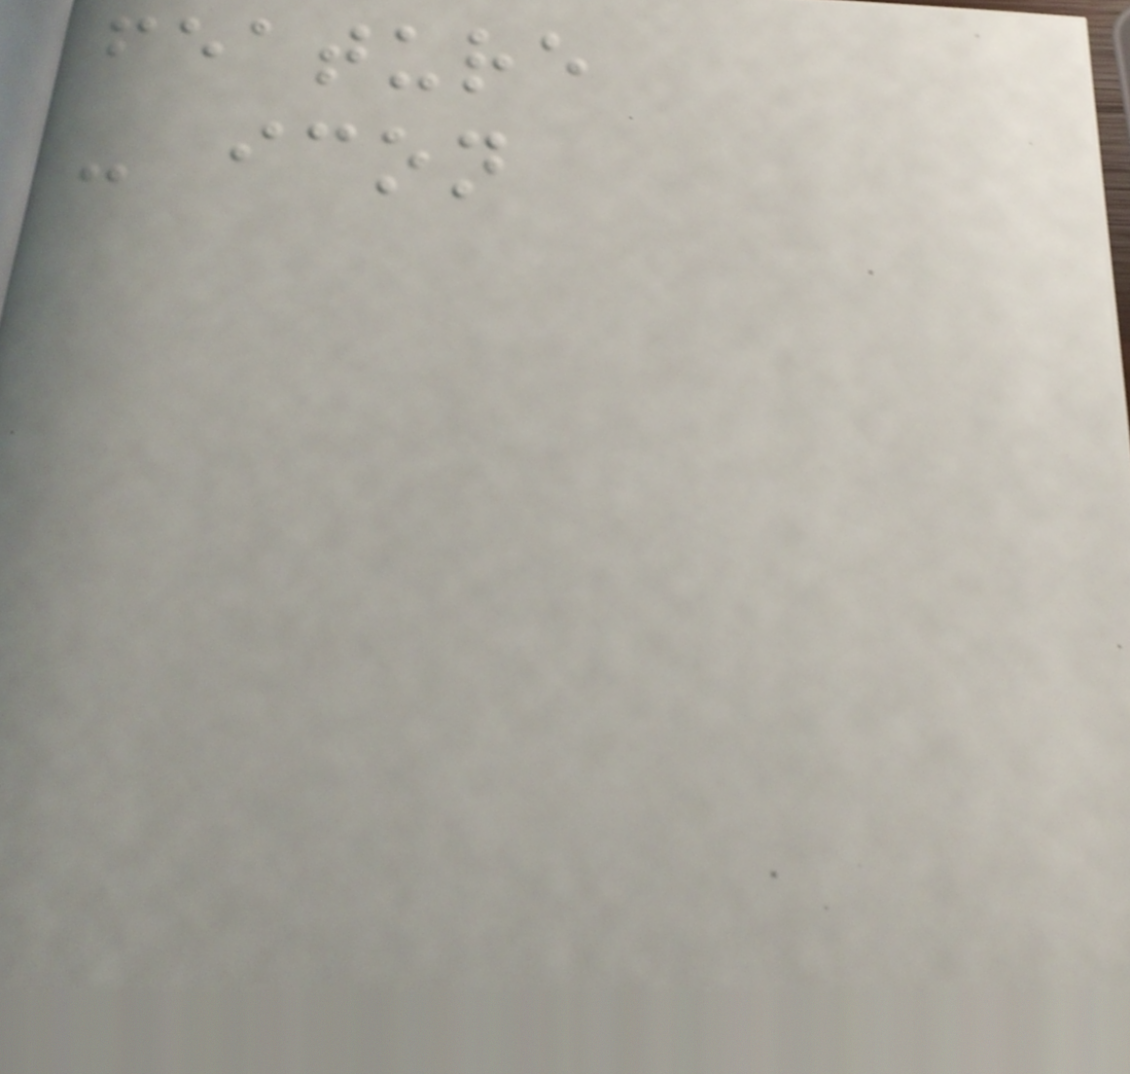feature
- icon
